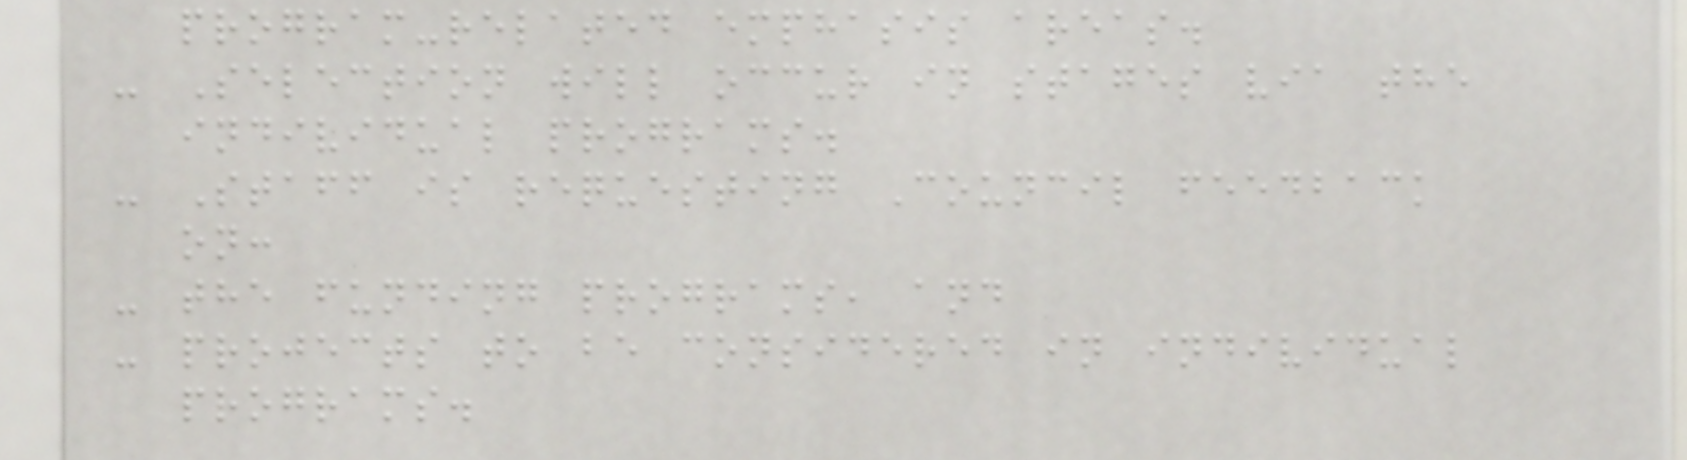program-related emphasis areas.
- Selection will occur in stages via the
individual programs.
- Staff is requesting Council feedback
on:
- the funding programs, and
- projects to be considered in individual
programs.
